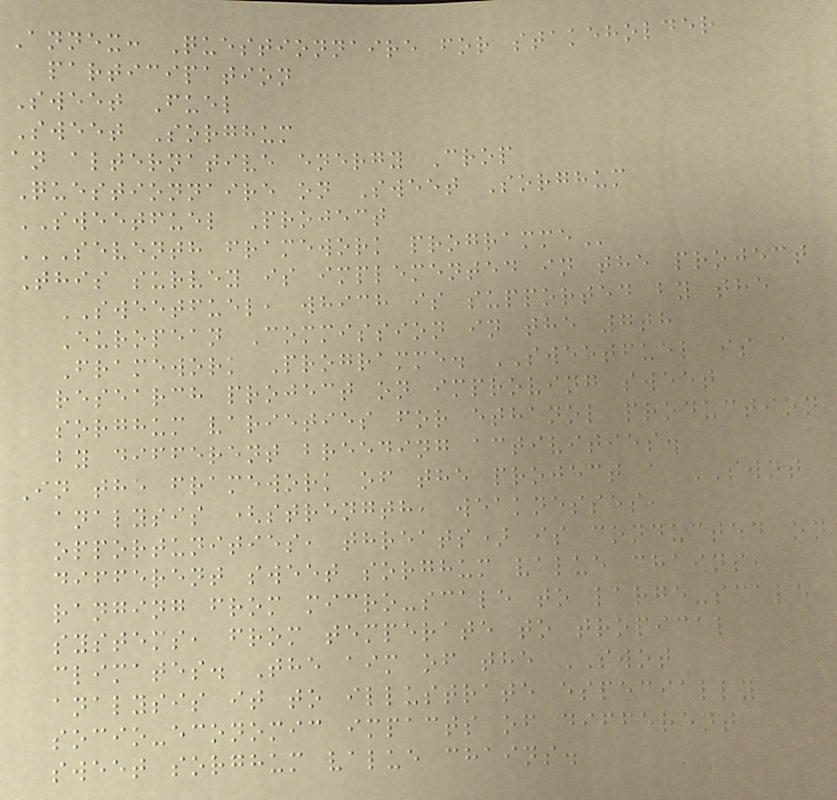Annex: Questionnaire for stakeholder
participation
Sweet Fuel
Sweet Sorghum
an alternative energy Crop
Questionnaire on Sweet Sorghum
SWEETFUEL Project
SEVENTH FRAMEWORK PROGRAMME
This survey is implemented in the project
SWEETFUEL, which is supported by the
European Commission in the 7th
Framework Programme. SWEETFUEL is a
research project on improving sweet
sorghum varieties for ethanol production
by different breeding activities.
In the framework of the project a SWOT
analysis (strength, weaknesses,
opportunities, threats) is conducted on
different sweet sorghum value chains,
ranging from micro-scale to large-scale
systems, from temperate to tropical
climates. The aim of the SWOT
analysis it to illustrate especially
socio-economic impacts of different
sweet sorghum value chains.
